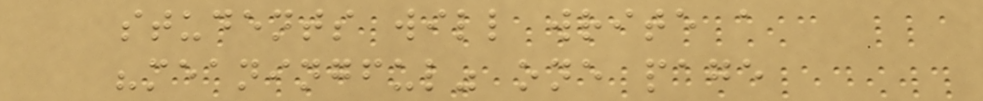students will write a
"meaningful" one page
